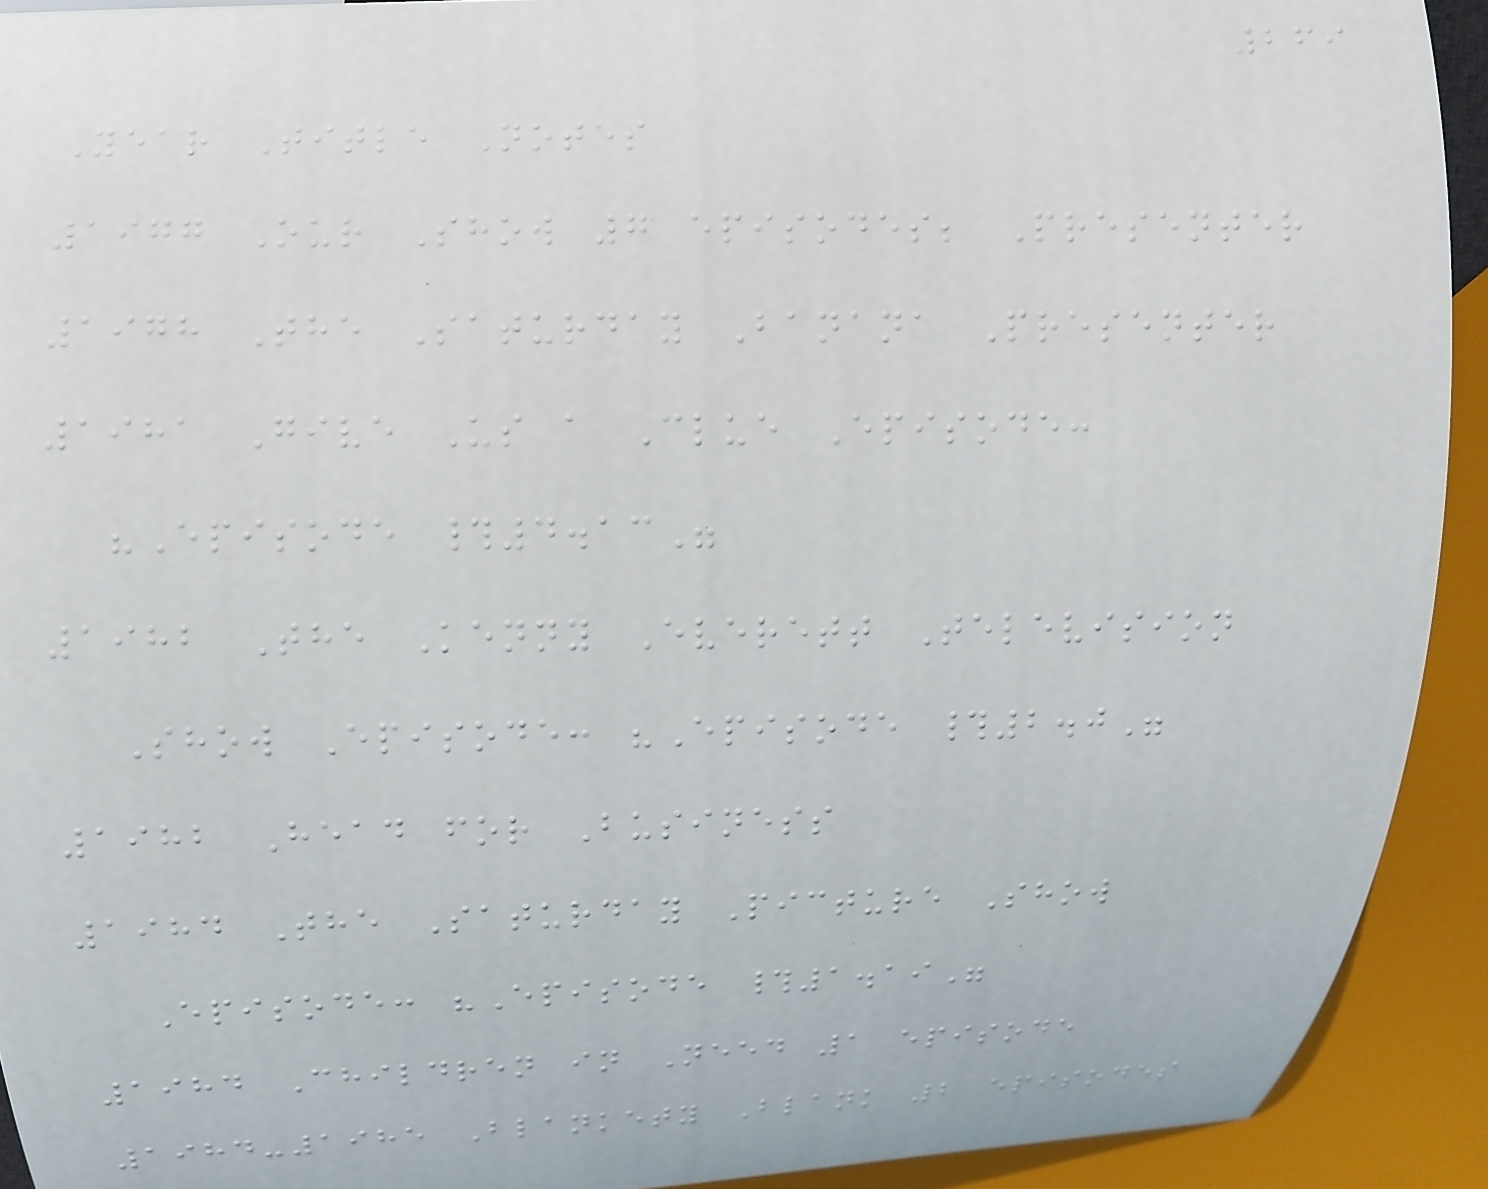269
Year Title Notes
1977 Our Show 7 episodes; Presenter
1978 The Saturday Banana Presenter
1981 Give Us a Clue Episode:
"Episode #4.13"
1982 The Kenny Everett Television
Show Episode: "Episode #2.0"
1982 Head for Business
1984 The Saturday Picture Show
Episode: "Episode #1.19"
1984 Children in Need 1 episode
1984-1985 Blankety Blank 2 episodes
